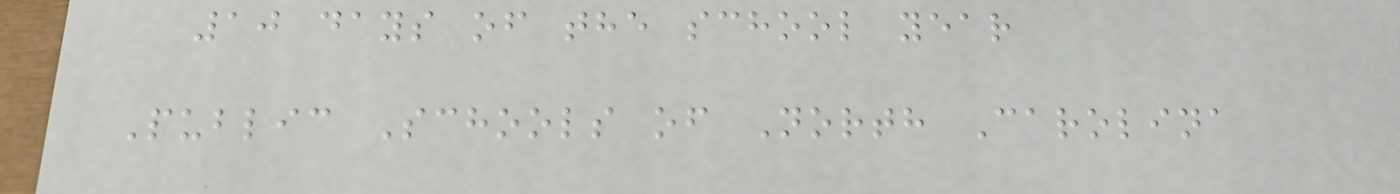10 days of the school year
Public Schools of North Carolina
